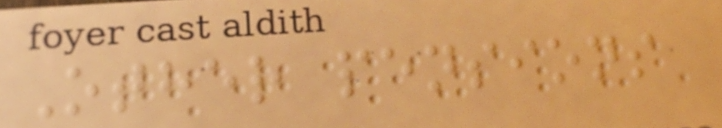Other pensions
